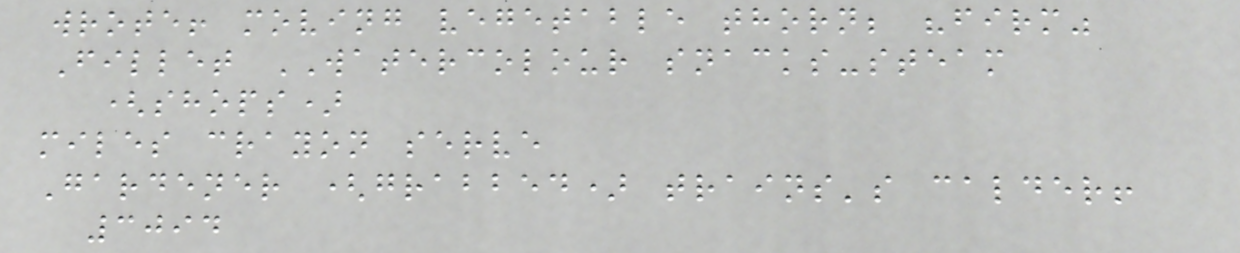wrote! moving vegetable thorn; "firm"
Fillet WATERCOLOUR snacks-steam
(shops)
miles crayon serve
Gardener (grabbed) trains's calder!
3094
